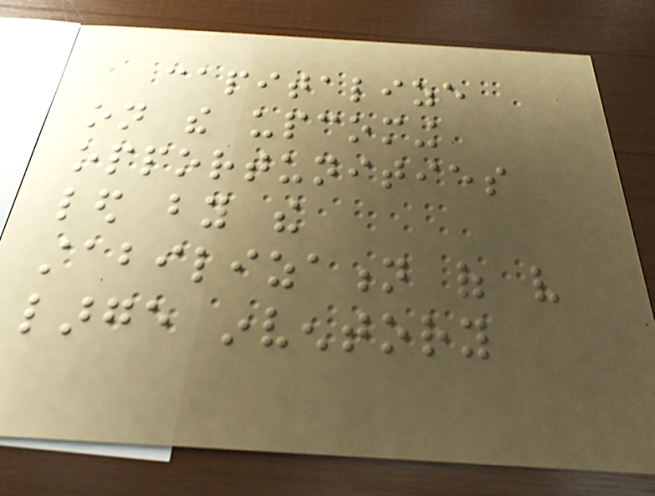capitalize
on the upcoming
opportunities
led by the
stabilization of very
large inventory
